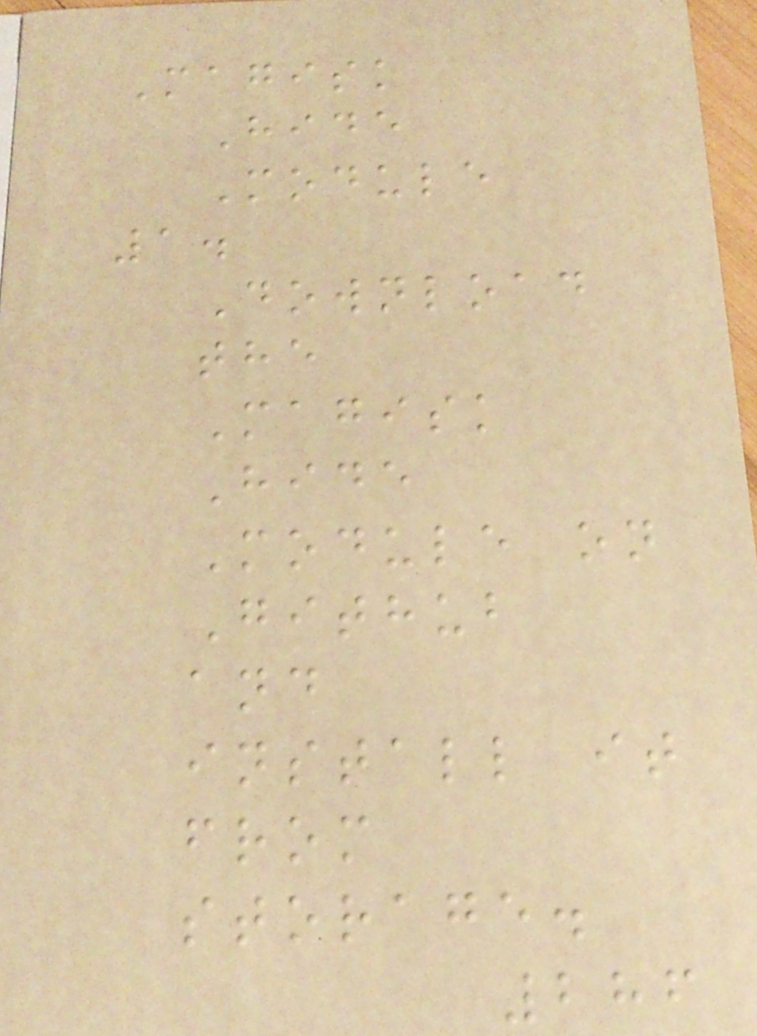Magisk
Hide
Module
1.
Download
the
Magisk
Hide
Module on
Github
and
install it
from
storage.
286
